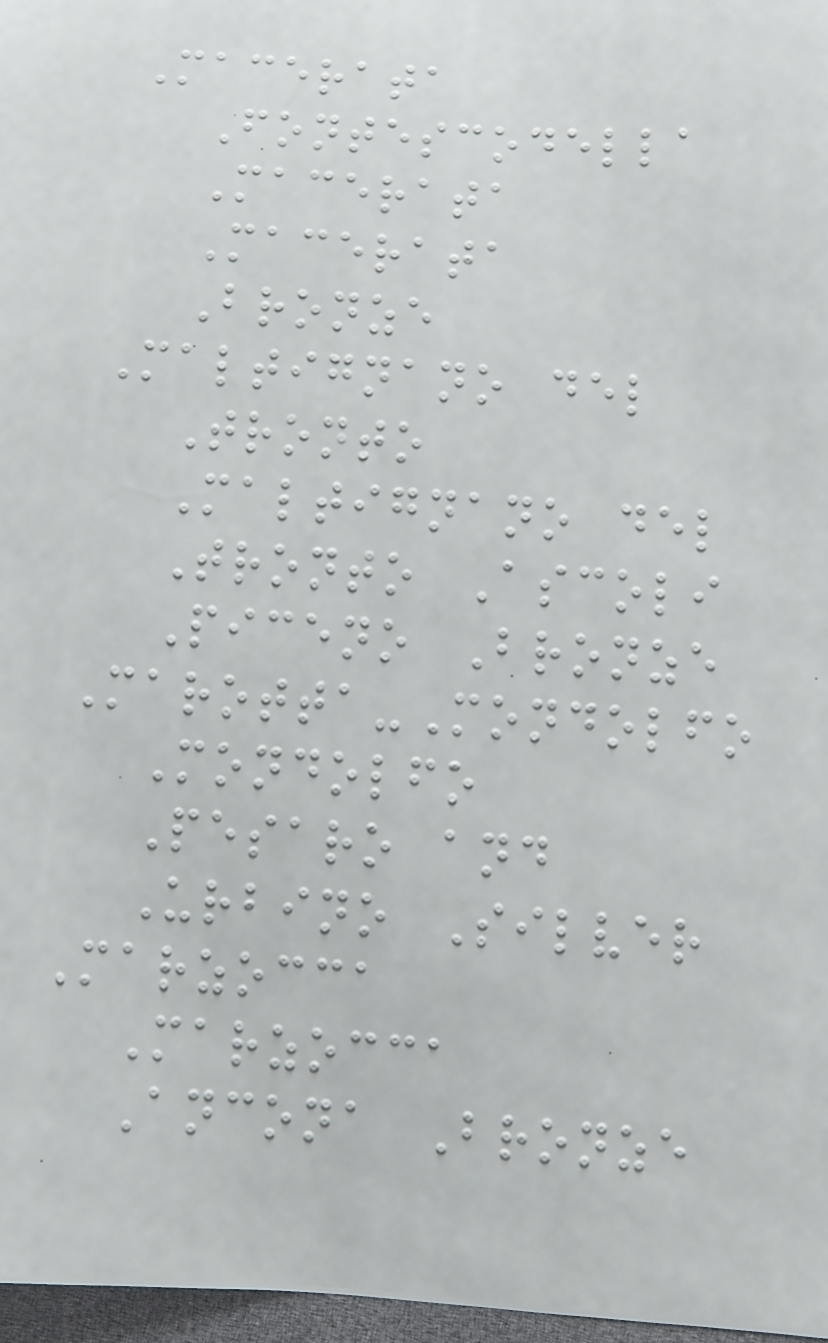Macerata
Fontescodella
Macerata
Macerata
Bronze
Maltignano del
Tronto
Maltignano del
Tronto Ascoli
Piceno Bronze
Marotta-Mondolfo
Mondolfo
Pesaro and
Urbino Silver
Marzocca
Marzocca
Ancona Bronze
